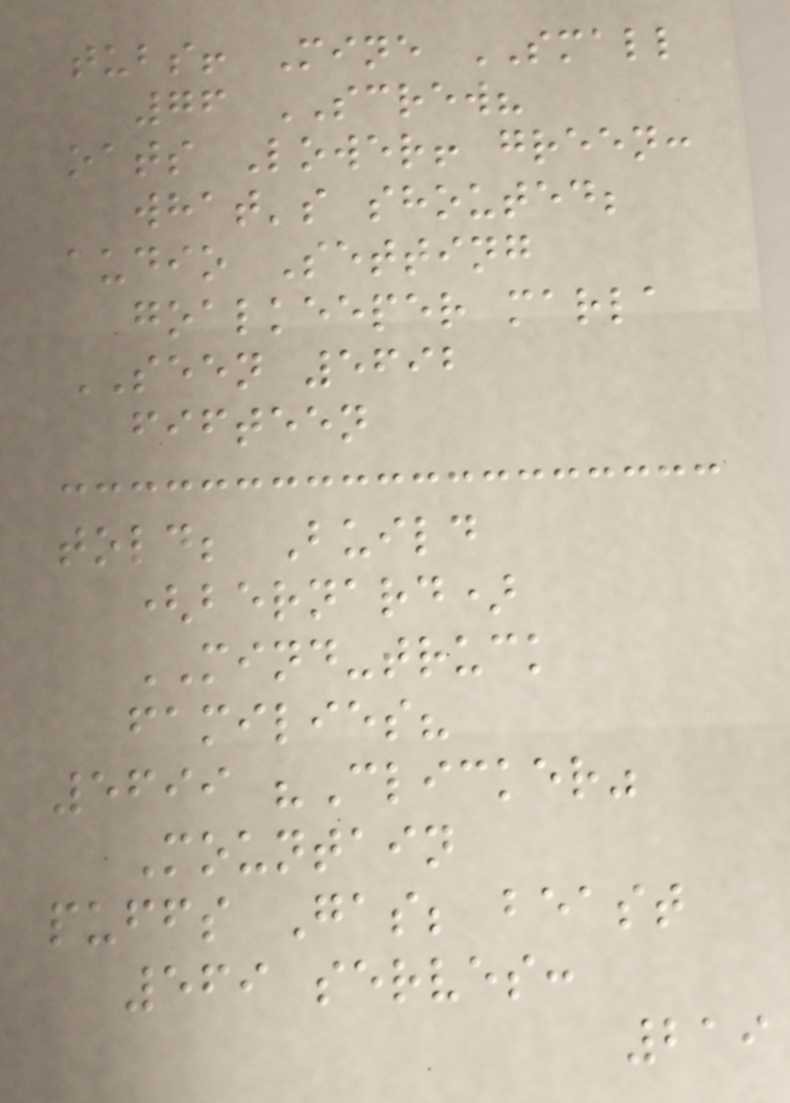tubs! Mine SMALL
76 SCREW?
oats Lower! green:
what's shouted;
audio Setting
goalkeeper marla
SEEN 5692
fifteen
told; Build
(bernard)
MIND-truck
families?
5699 "Clicker"
Mountain
puffs Gas; beast
569 serves:
219
